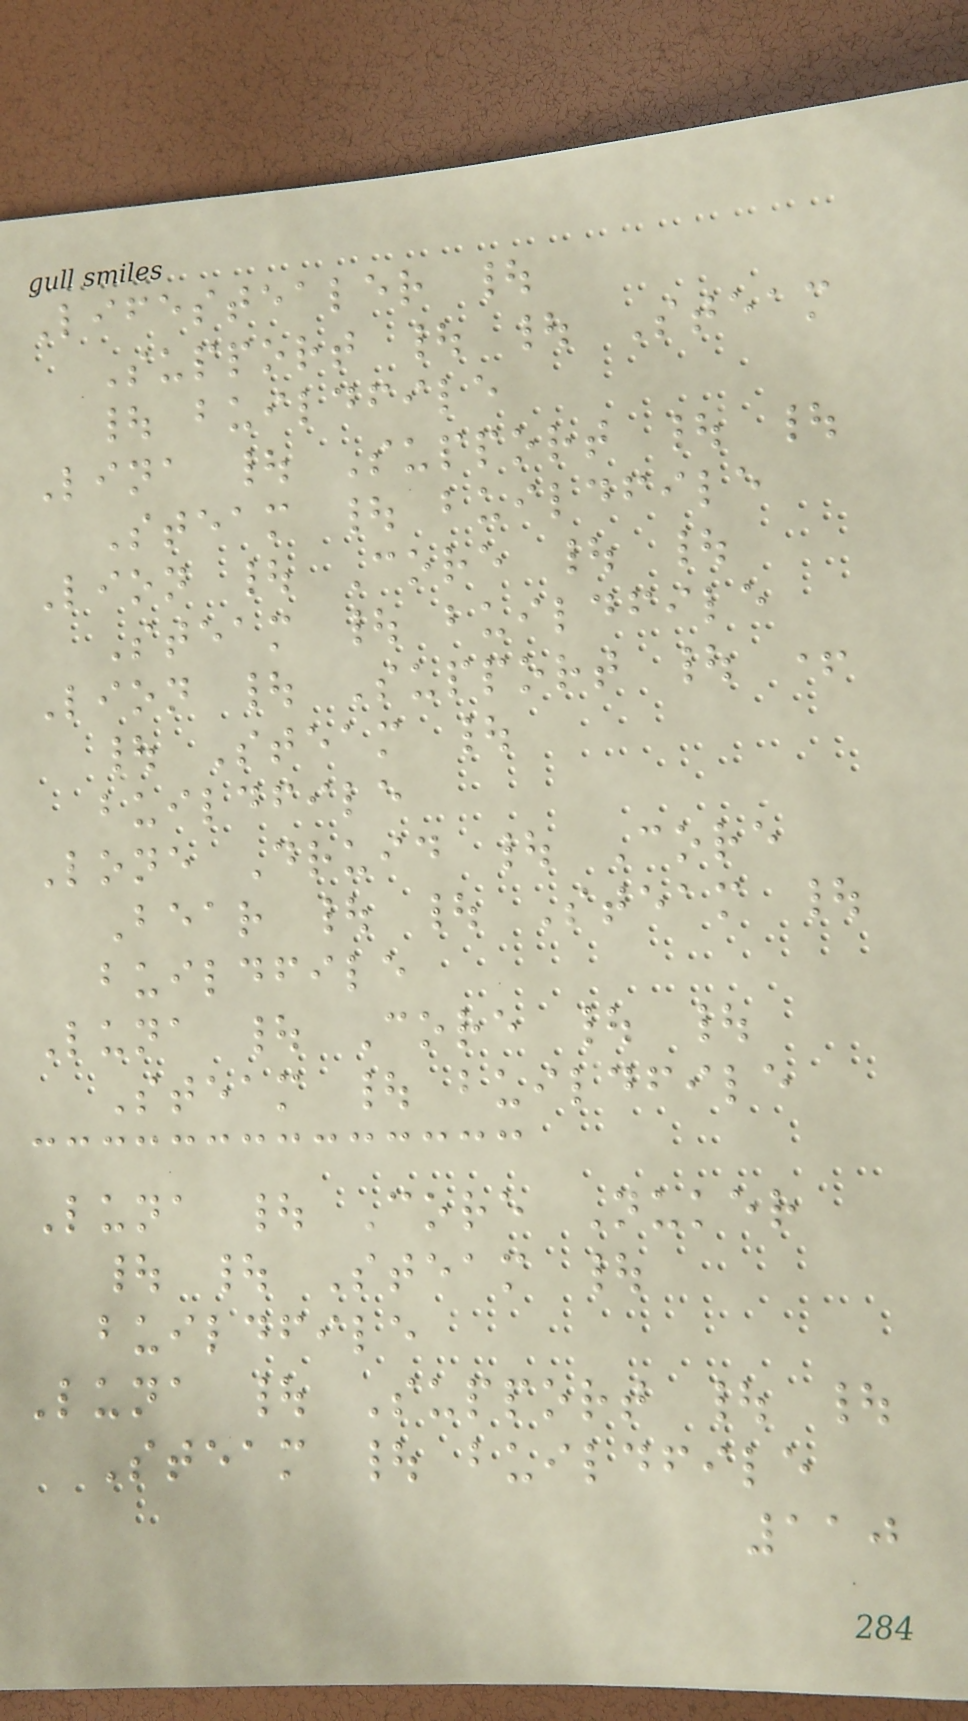Lifestealer |
Support | | Steam
| buildfile
Lina | Support | |
Steam | buildfile
Lion | Core | |
Steam | buildfile
Lion | Support | +
| Steam |
buildfile
Lone Druid | Core
Bear | | Steam |
buildfile
Luna | Core | |
Steam | buildfile
Luna | Core Nuker
| | Steam |
buildfile
Luna | Support | |
Steam | buildfile
110
